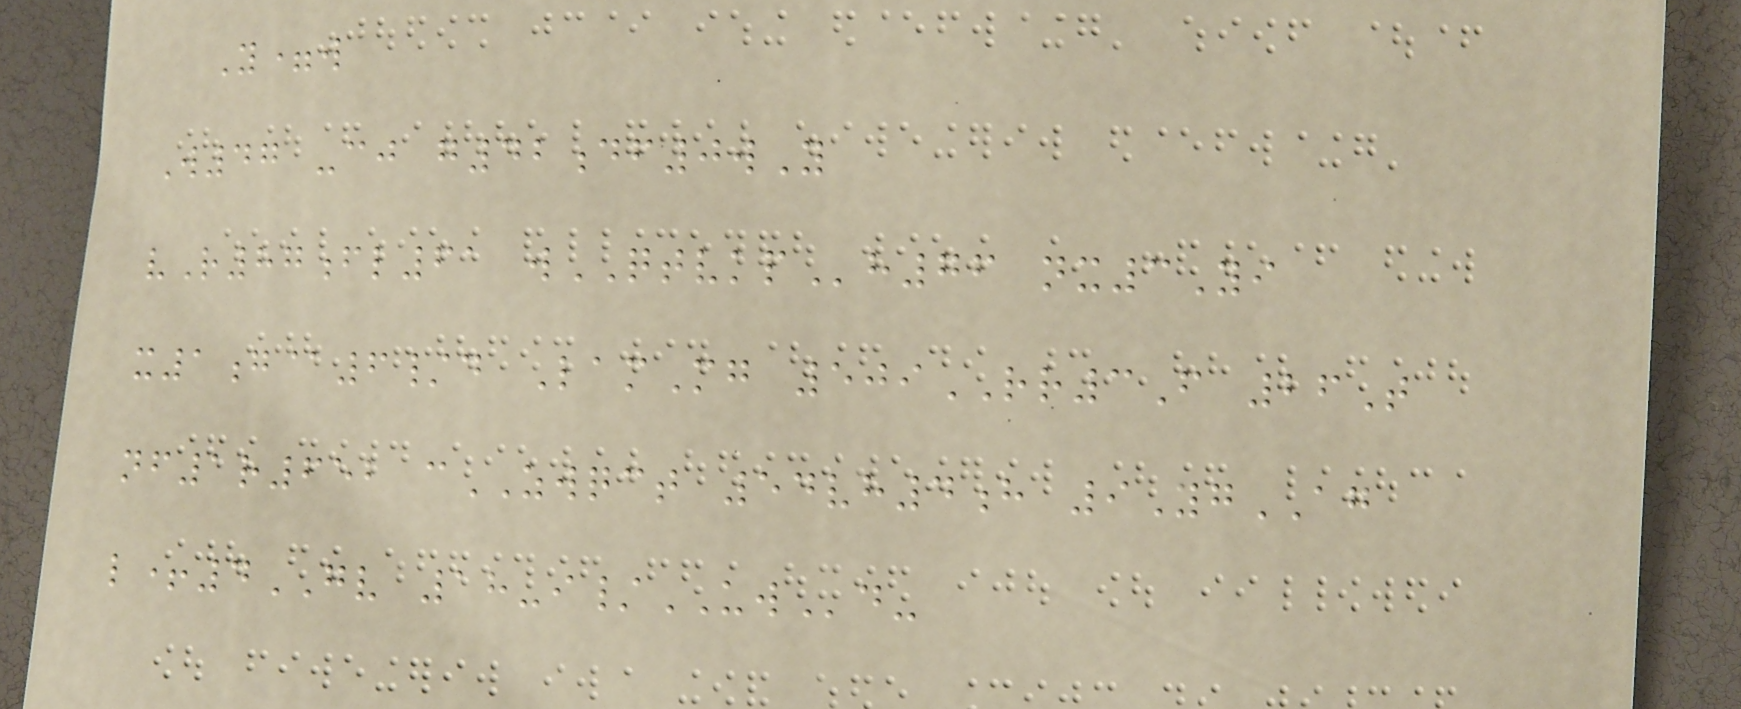Y=w
W47 -cj g42df0wY
vR87fl61 wQTVKPh76 nx3Yi
x1g@6/d LamMg 509RR3F 26T
nf1r652 cZWQCT 54vh4h 9YgAG
l+4GV 18-i/UWd-
